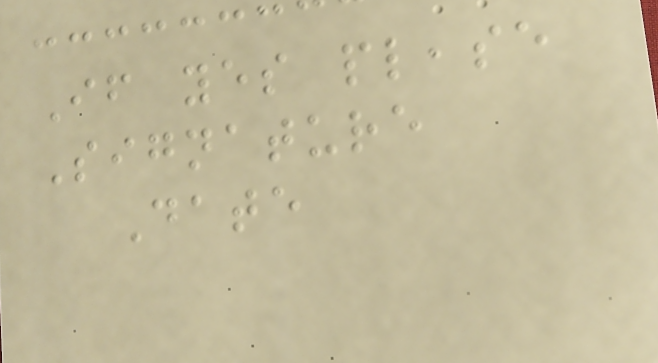If yes please
Signature
Date
